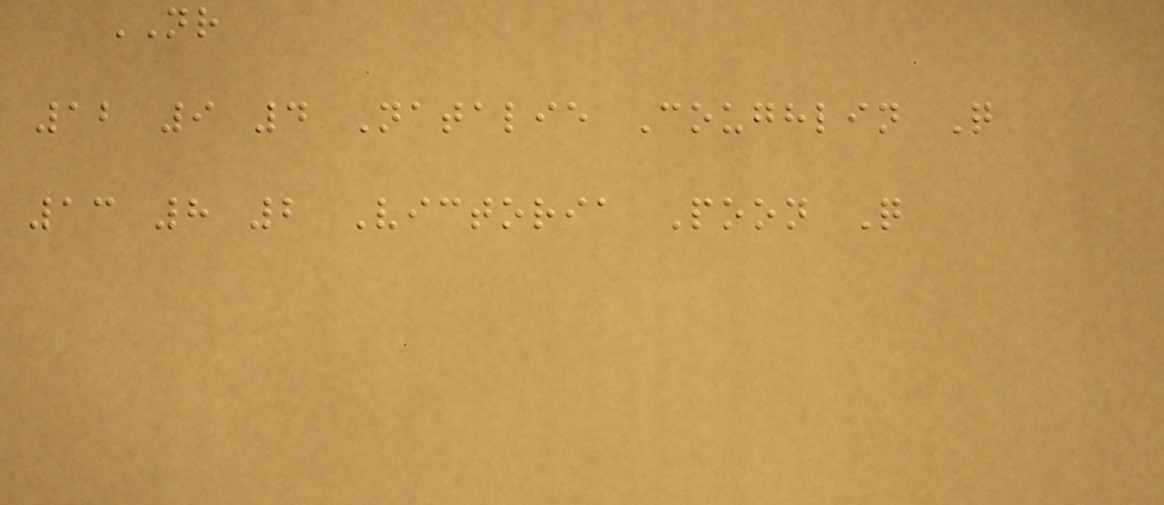NR
12 9 4 Natalie Coughlin Q
13 8 2 Victoria Poon Q
